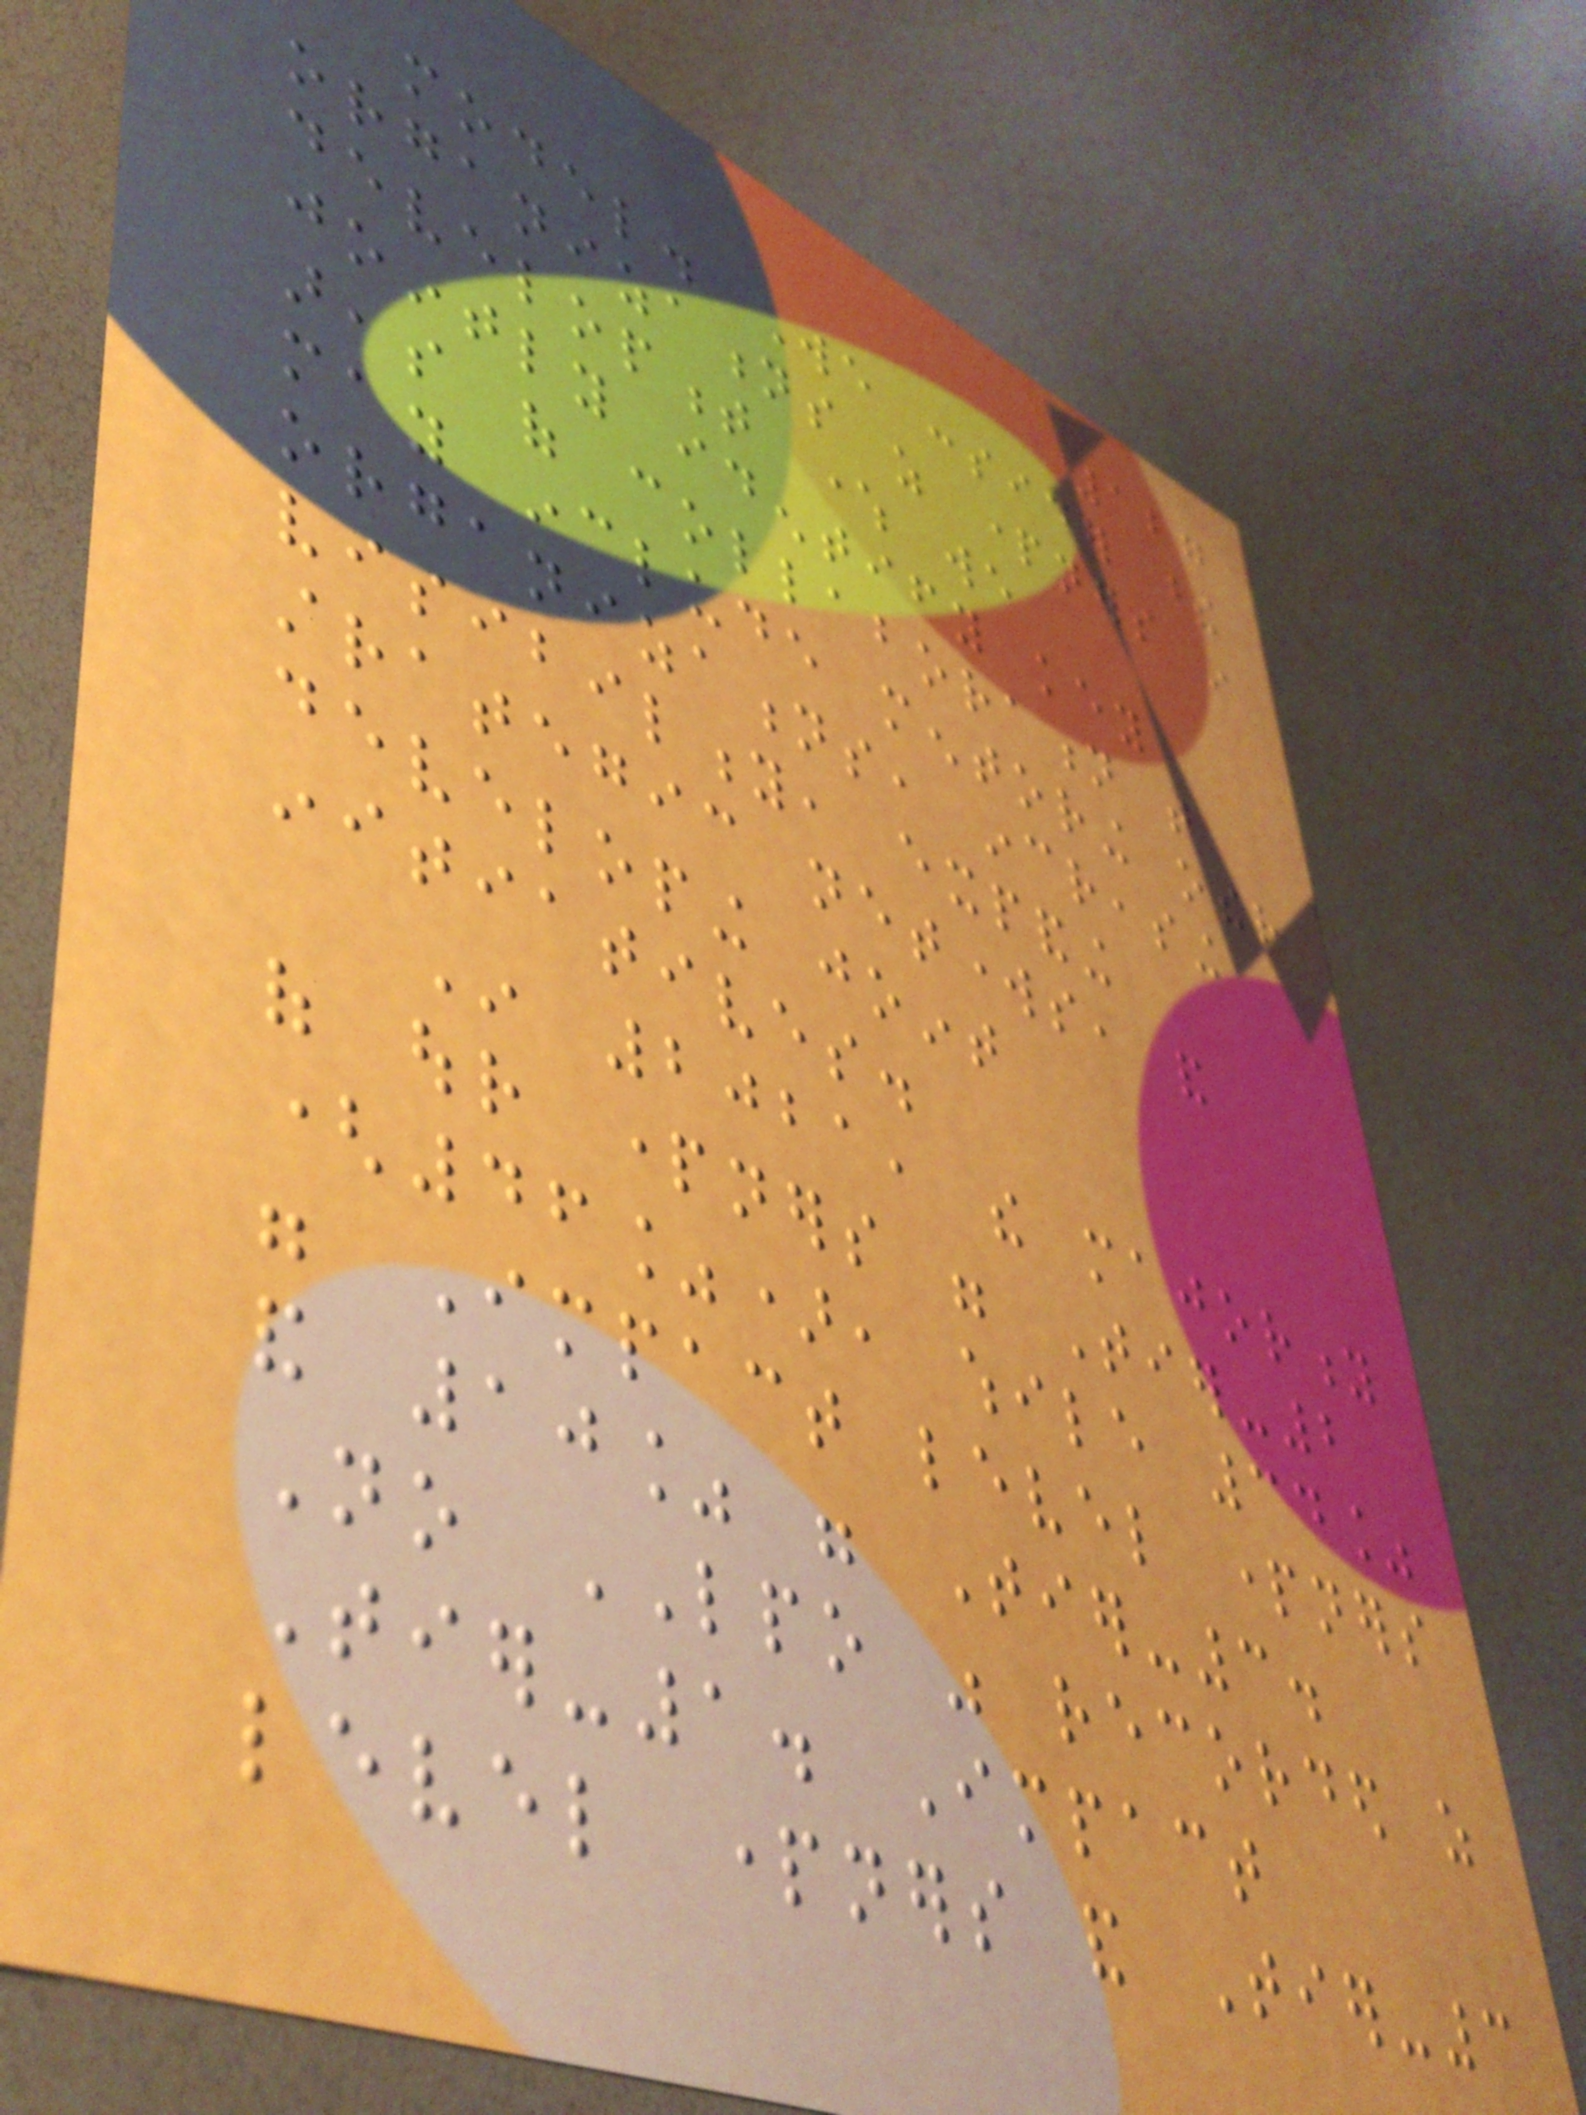127
model. We consider these
organizations as partners in
development where we
jointly identify key
areas of collaboration that
may include mentoring other
organizations, increasing
visibility, expanding
strategic networks, and
developing joint
initiatives.
In 2021, the majority
of our partners were Tier-2
(46%), while 34%
were Impact level partners
and 10% were Tier-3.
No LPO was recorded as
Tier-1. Impact
level partners and Tier-3
